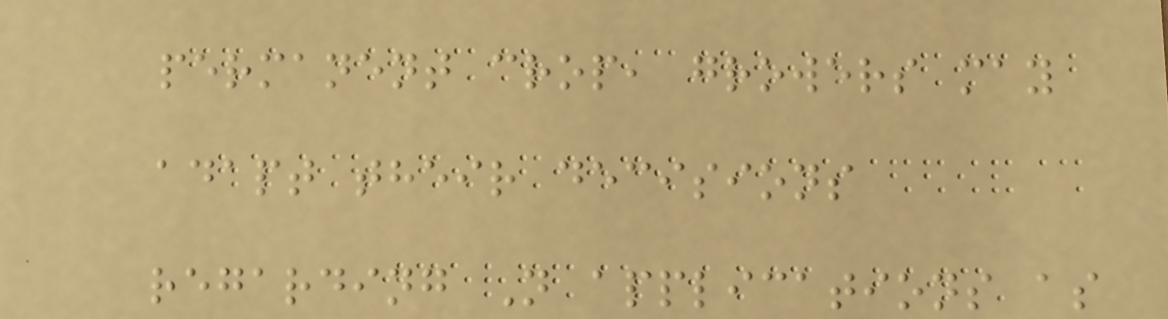permanent crop, growers may
adapt their decisions
regarding N applications as
